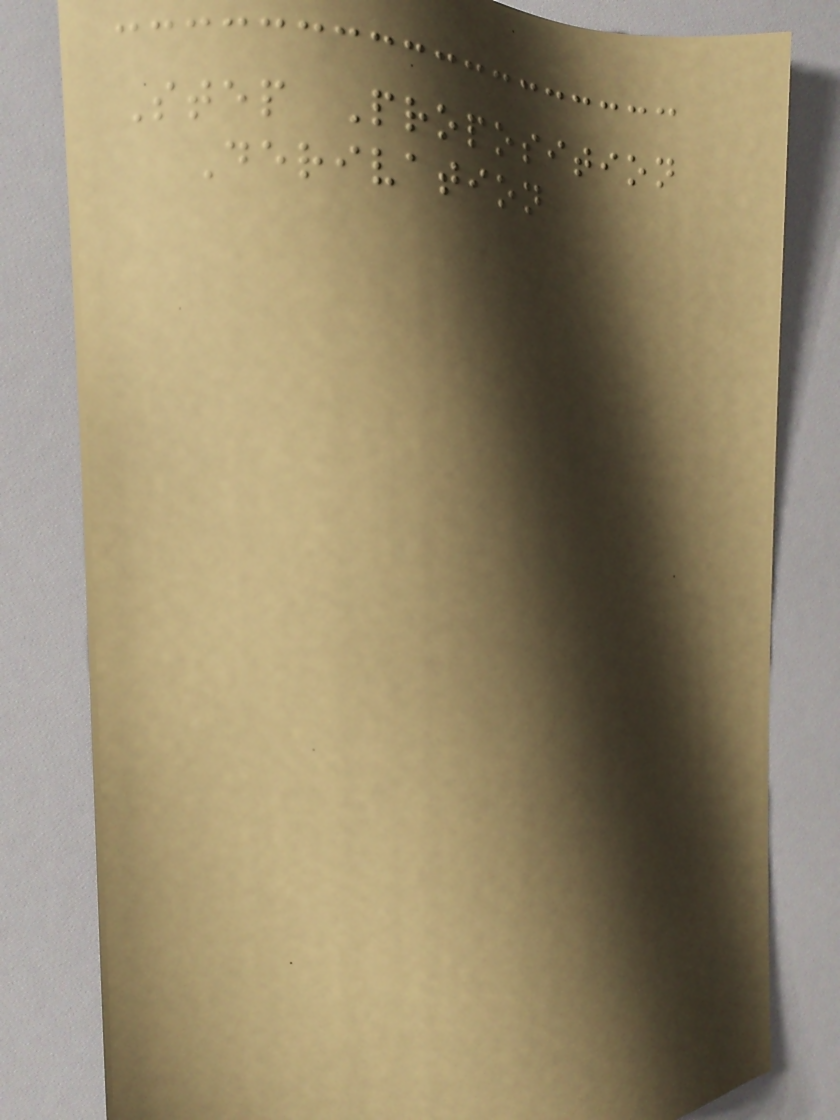Step Proposition
Derivation
